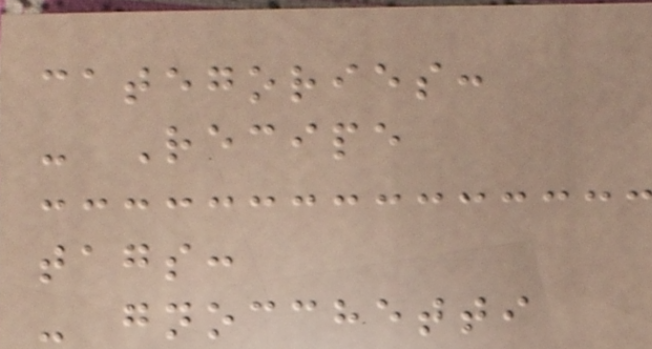categories:
- Recipe
tags:
- gnocchetti
